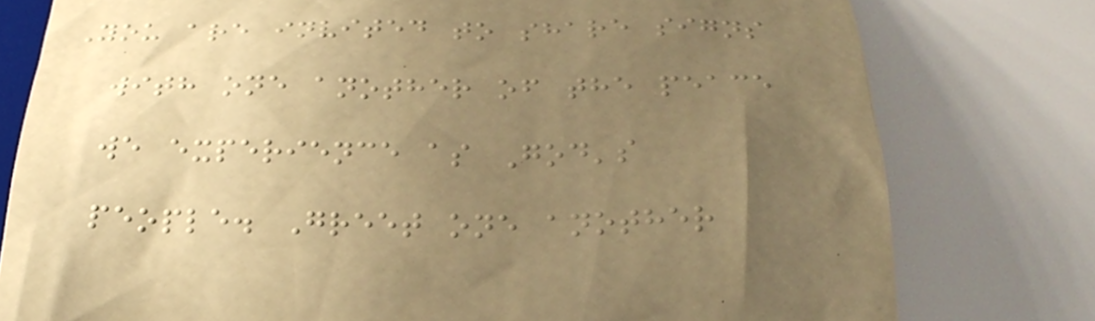You are invited to share signs
with one another of the peace
we experience as God's
people. Greet one another
